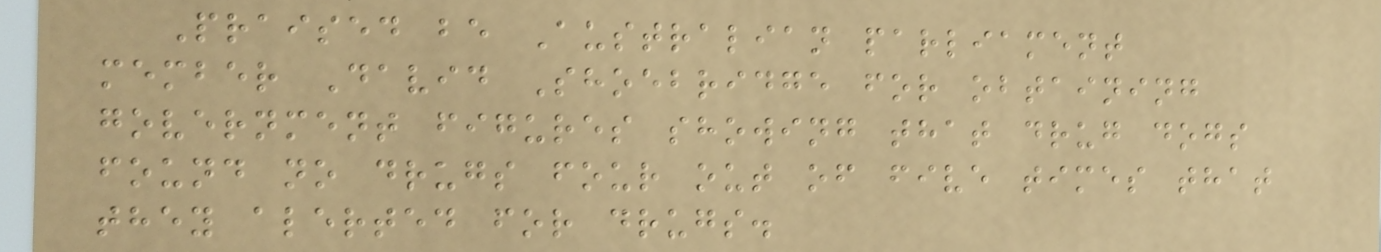Praised be Australian parliament
member David Shoebridge for obtaining
government figures showing that drug dogs
found no drugs four out of five times that
they alerted for drugs.
